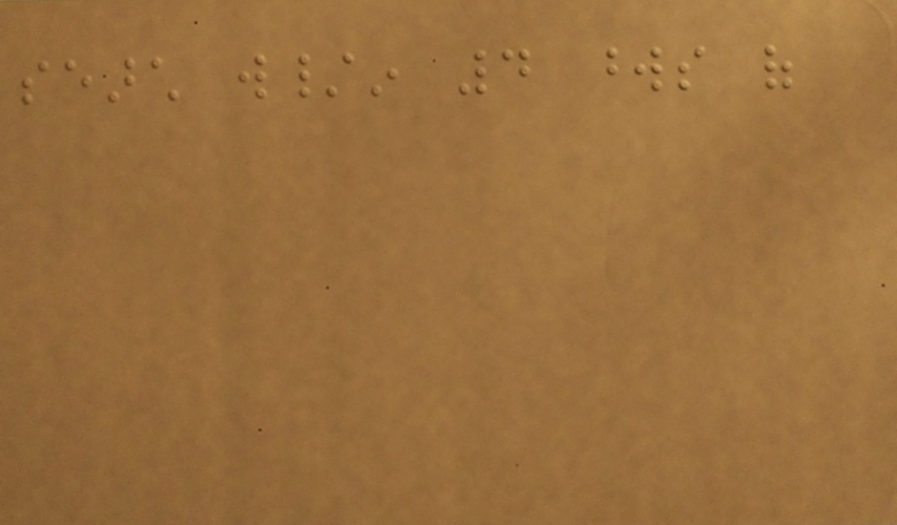search w/in 4 words of
